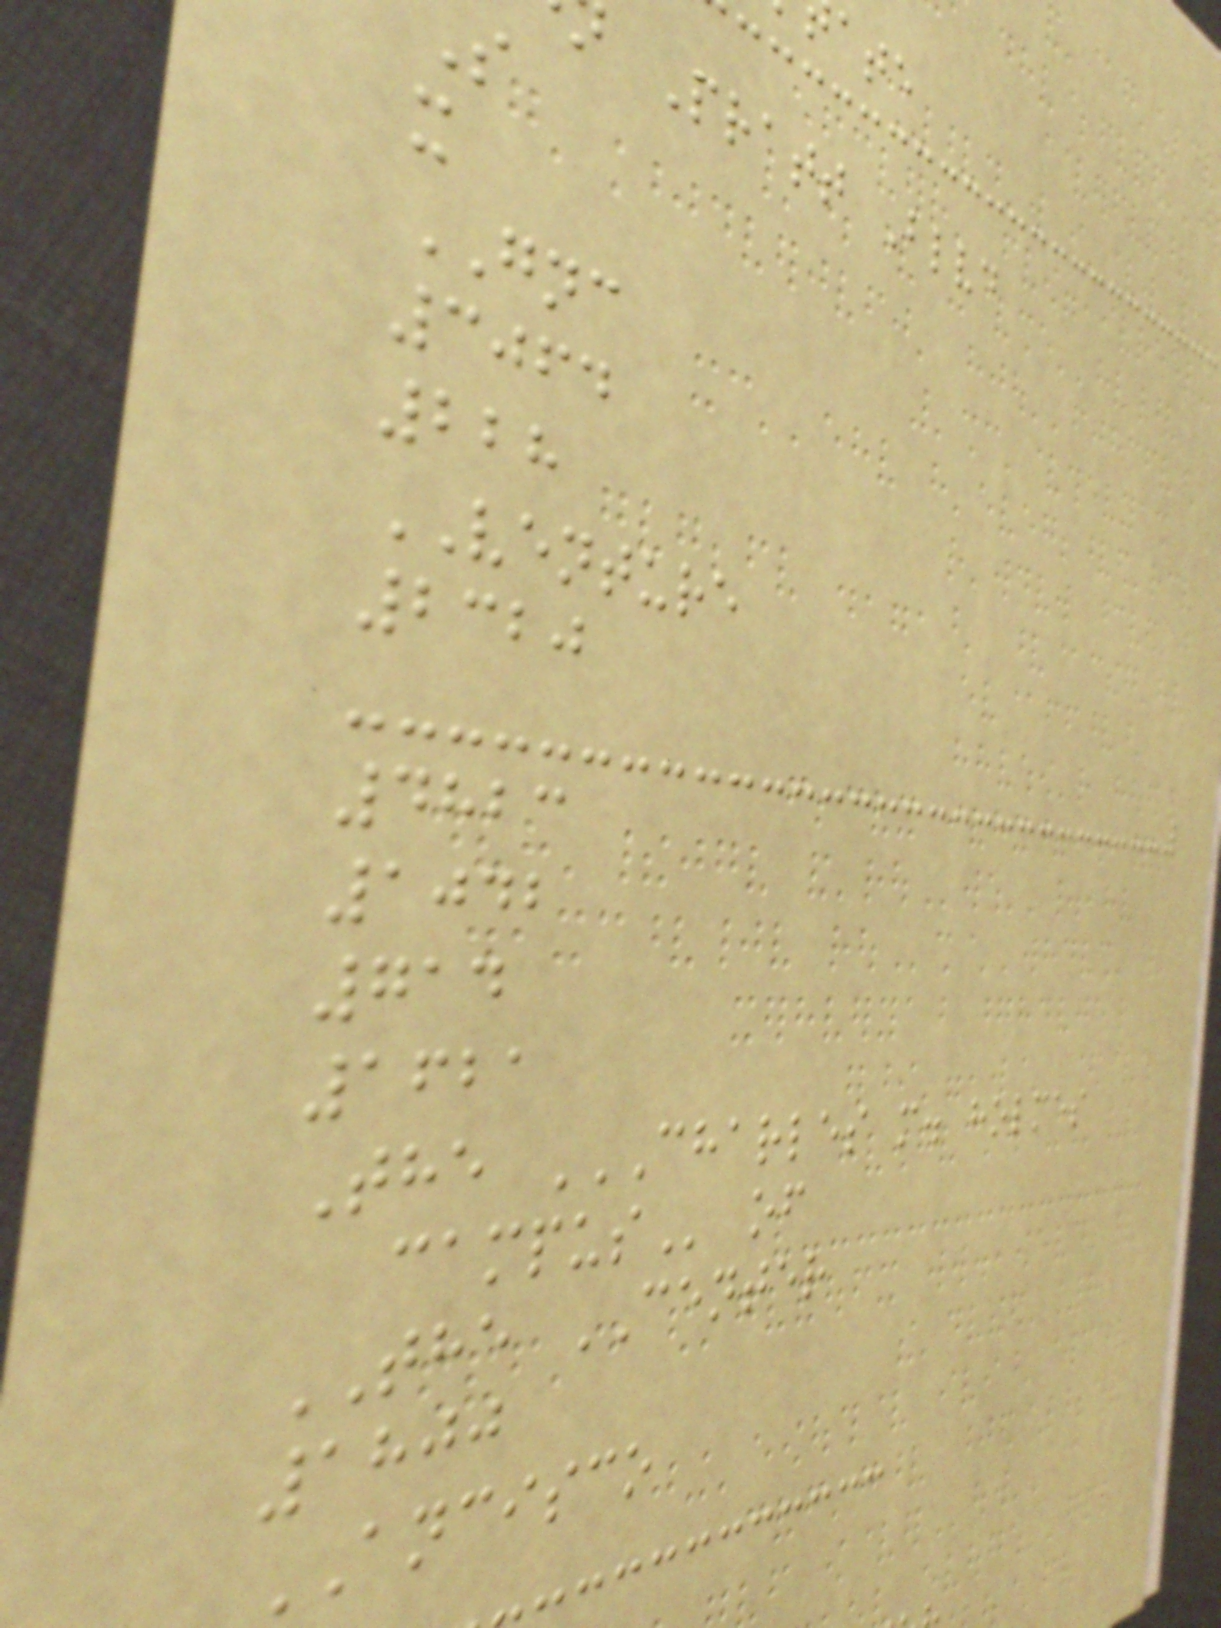Pratt Blvd
x
GNC
3064
228
VENTURE
2320
4823
1042
714
1621
The CHARLES M. HOLMES
THE CENTER
1800
ANCISCO
